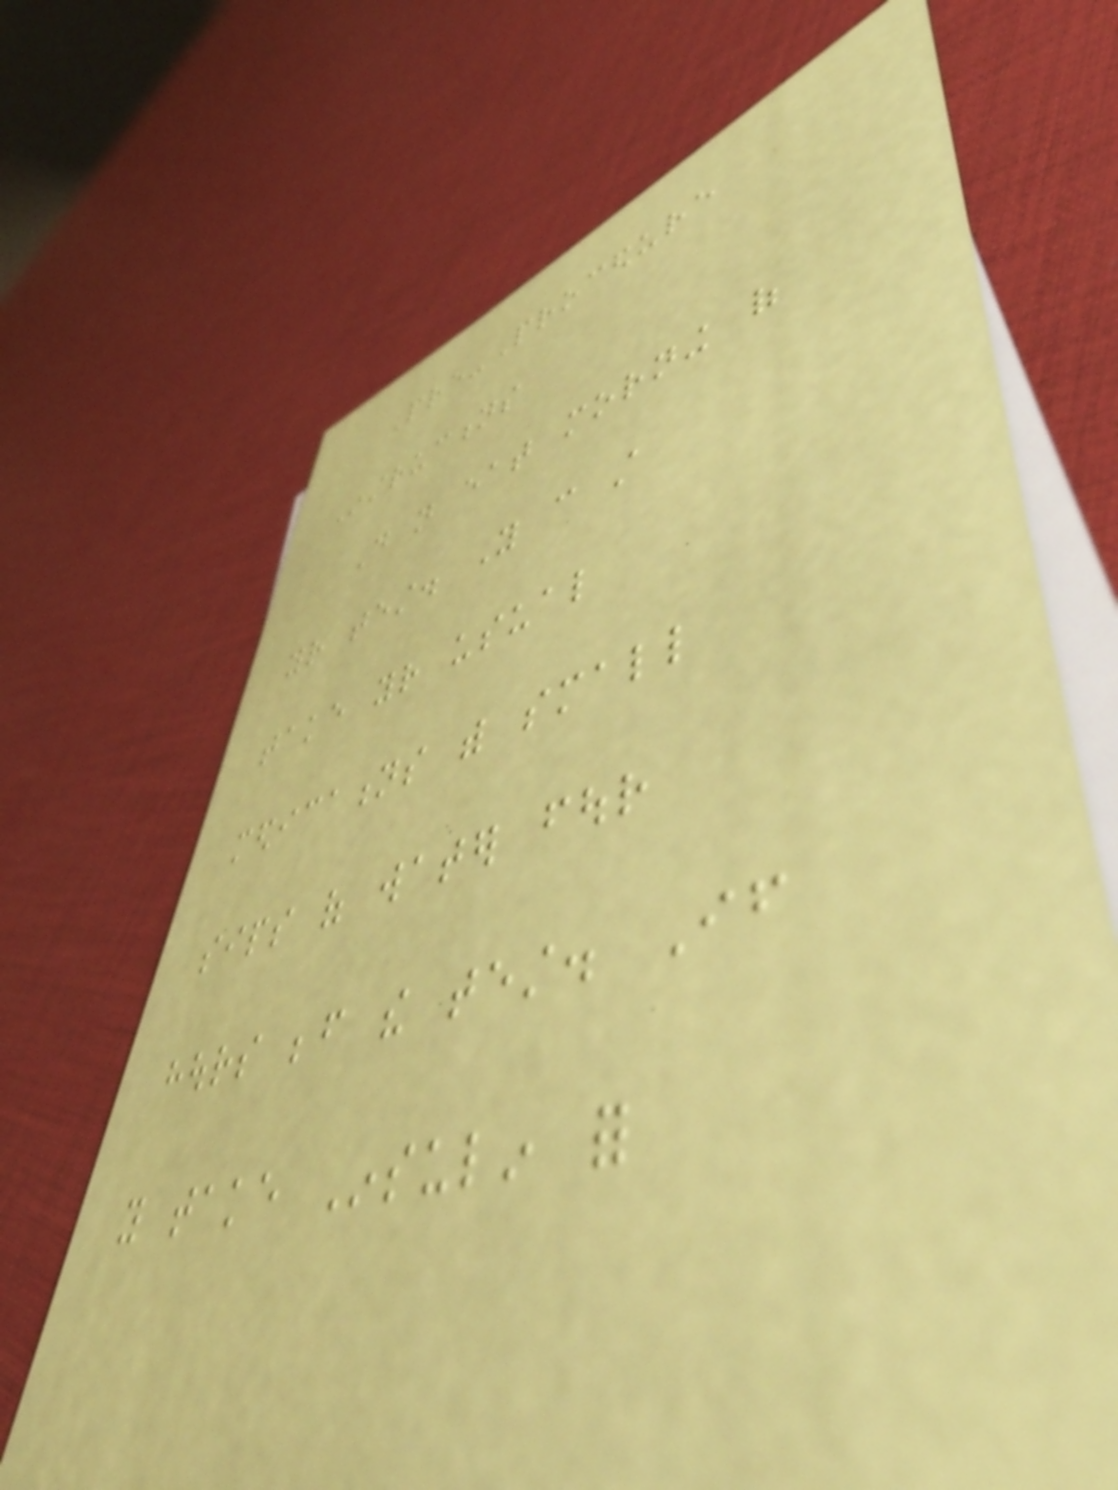Pre-Procedure
Instructions
Do not eat morning of
your test. You can still
take your usual
medications with small
sips of water four
hours before the test. If
you take Insulin for
